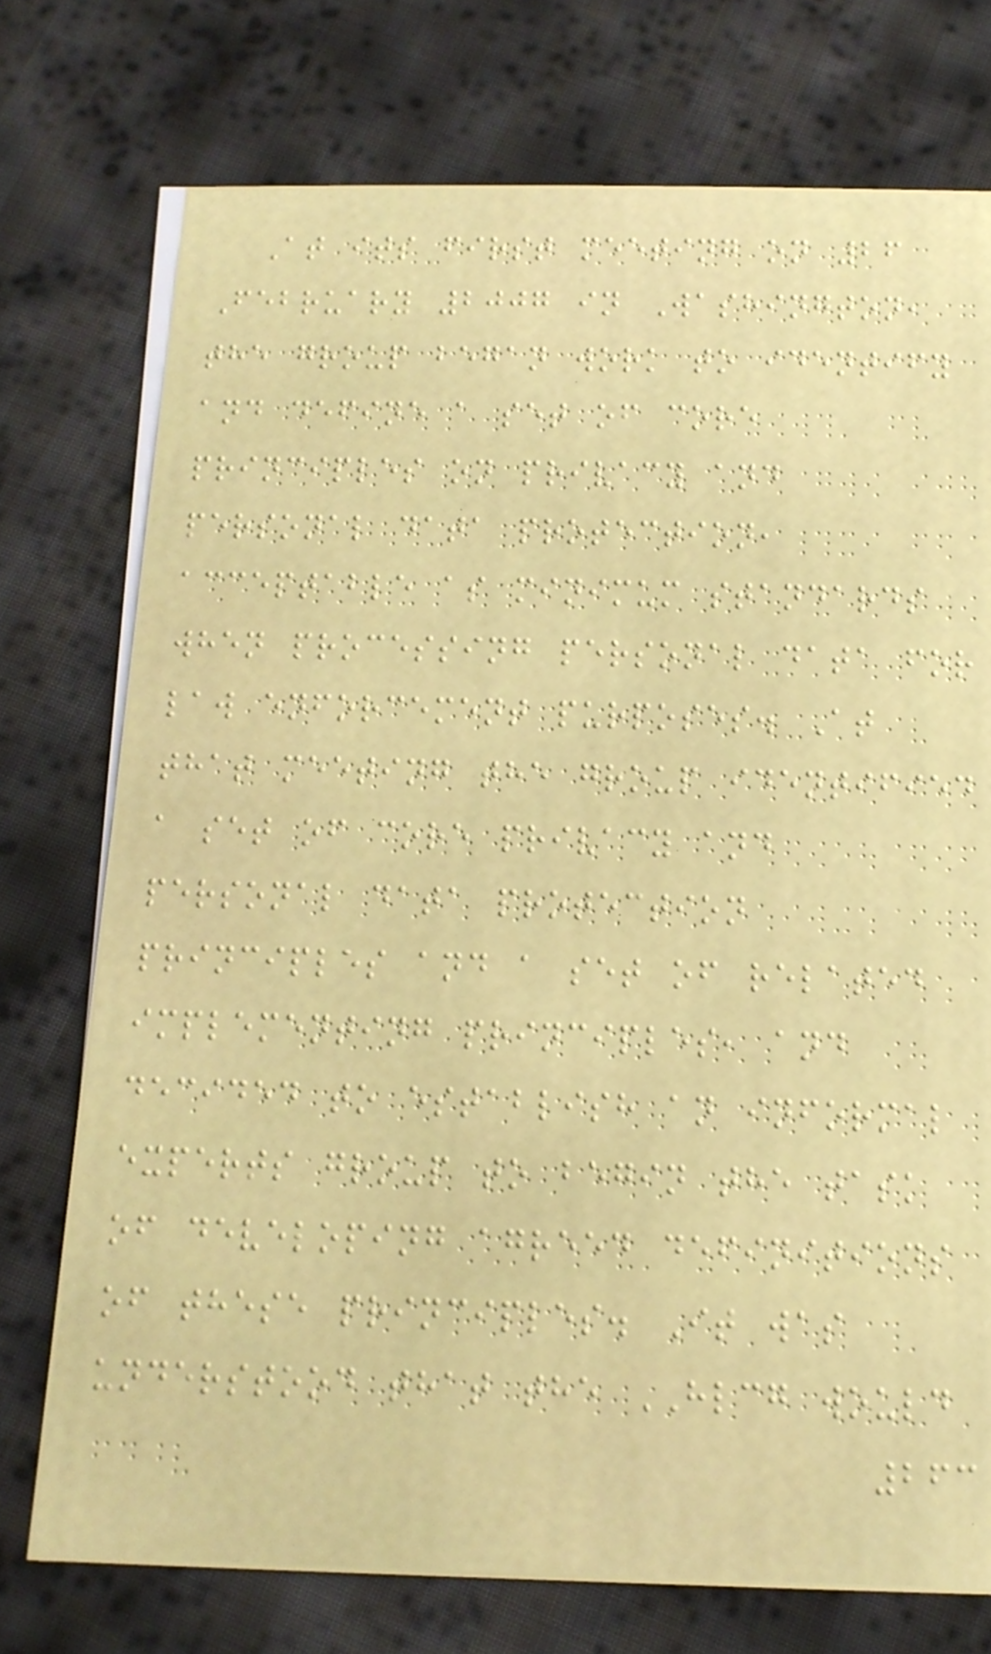At its first meeting on 26
February 2007 in Washington,
the group began work to identify
and define a set of core
principles on privacy and
personal data protection,
acceptable as minimum standards
when processing personal data for
law enforcement purposes. At
that meeting the group identified
a set of core privacy and
personal data protection
principles and a set of related
implementing principles, and
decided to establish an informal
experts group to begin the task
of developing agreed definitions
of these principles. It was
understood that the HLCG would
263
